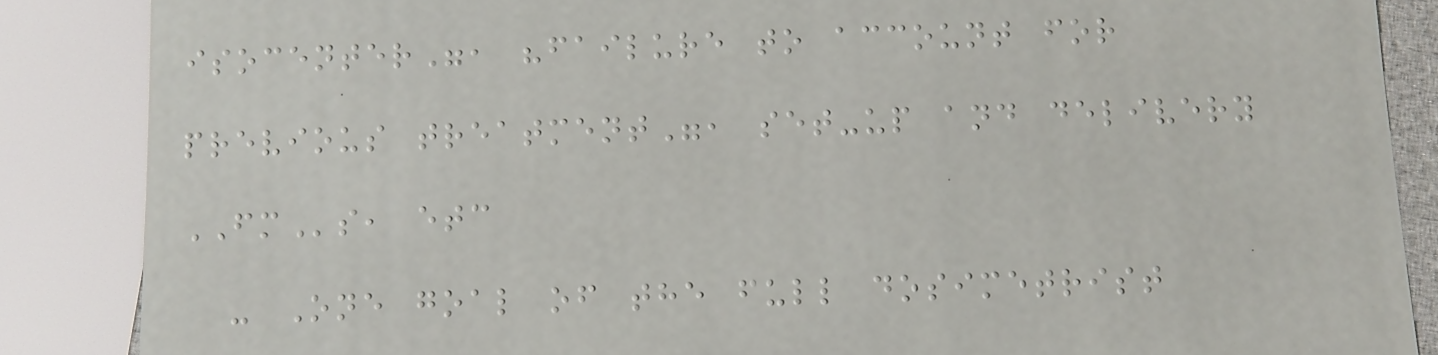isocenter", "failure to account for
previous treatment", set-up and delivery
FMs, etc
- One goal of the full dosimetrist
